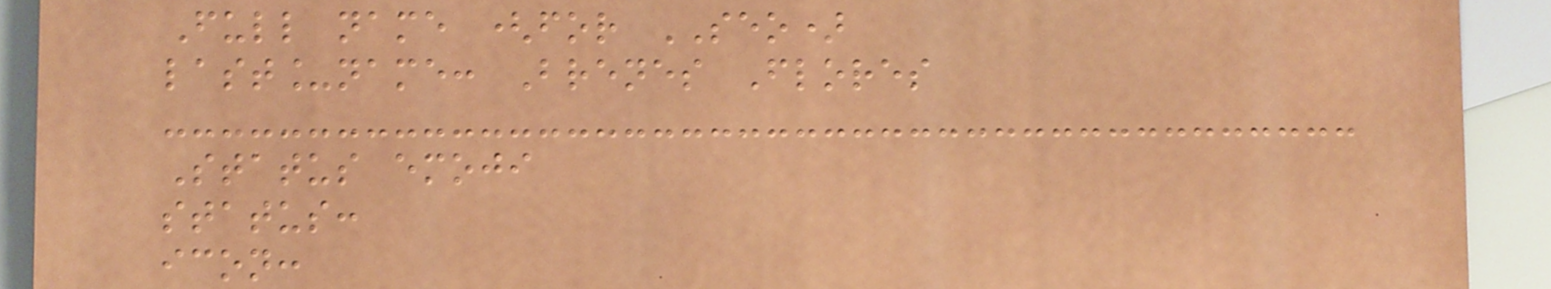Full name (for SEO)
last_name: Brenes Flores
Status emoji
status:
icon:
